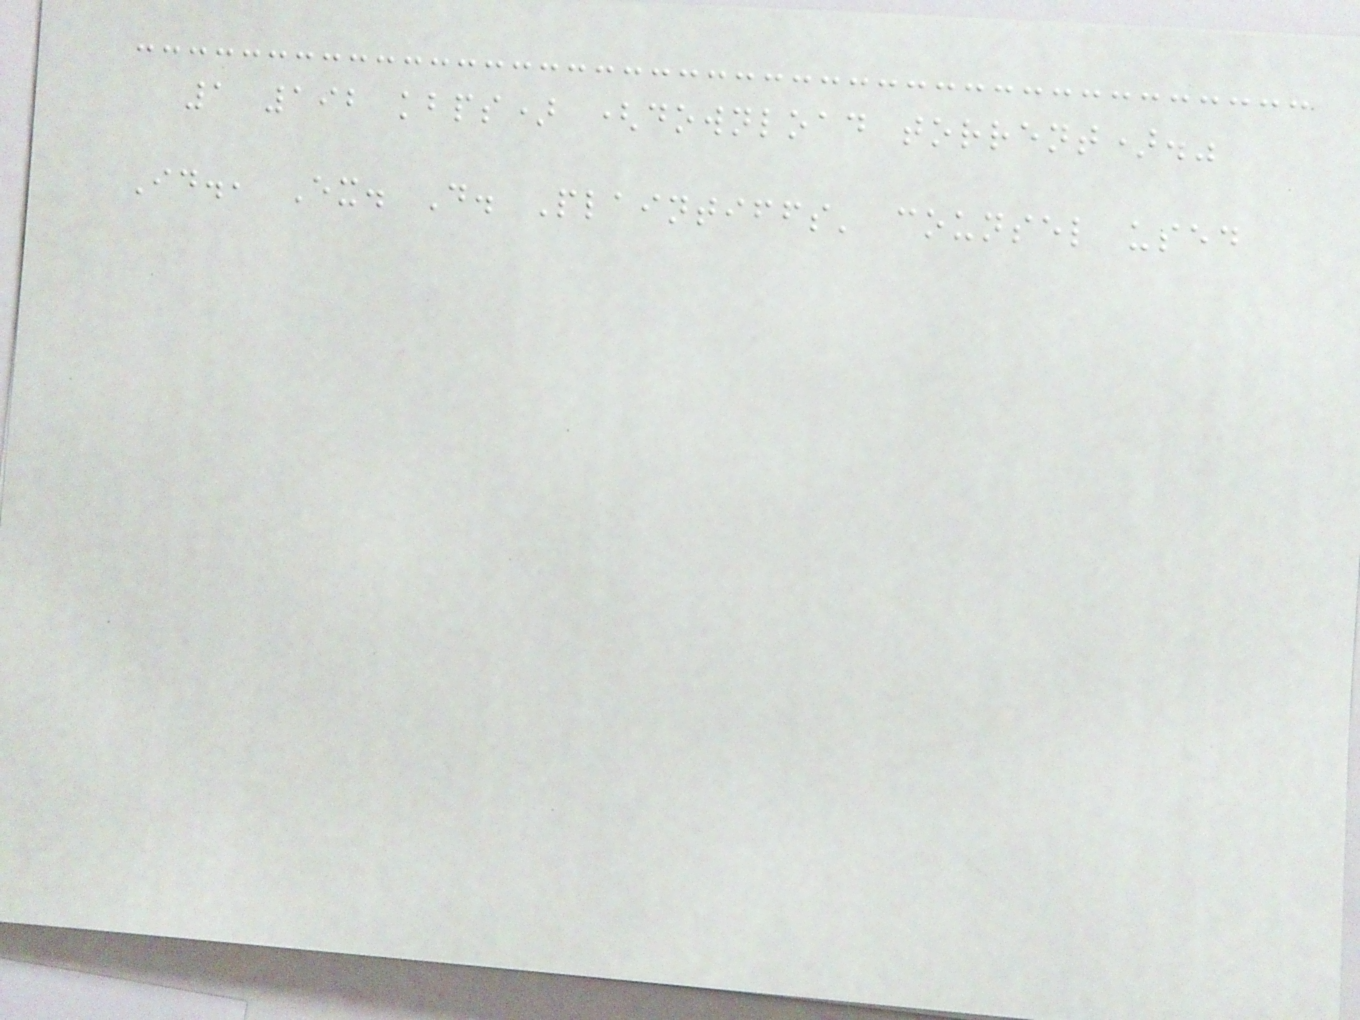1 192 kbps) (download torrent)."
Id., Ex. D. Plaintiffs' counsel used
